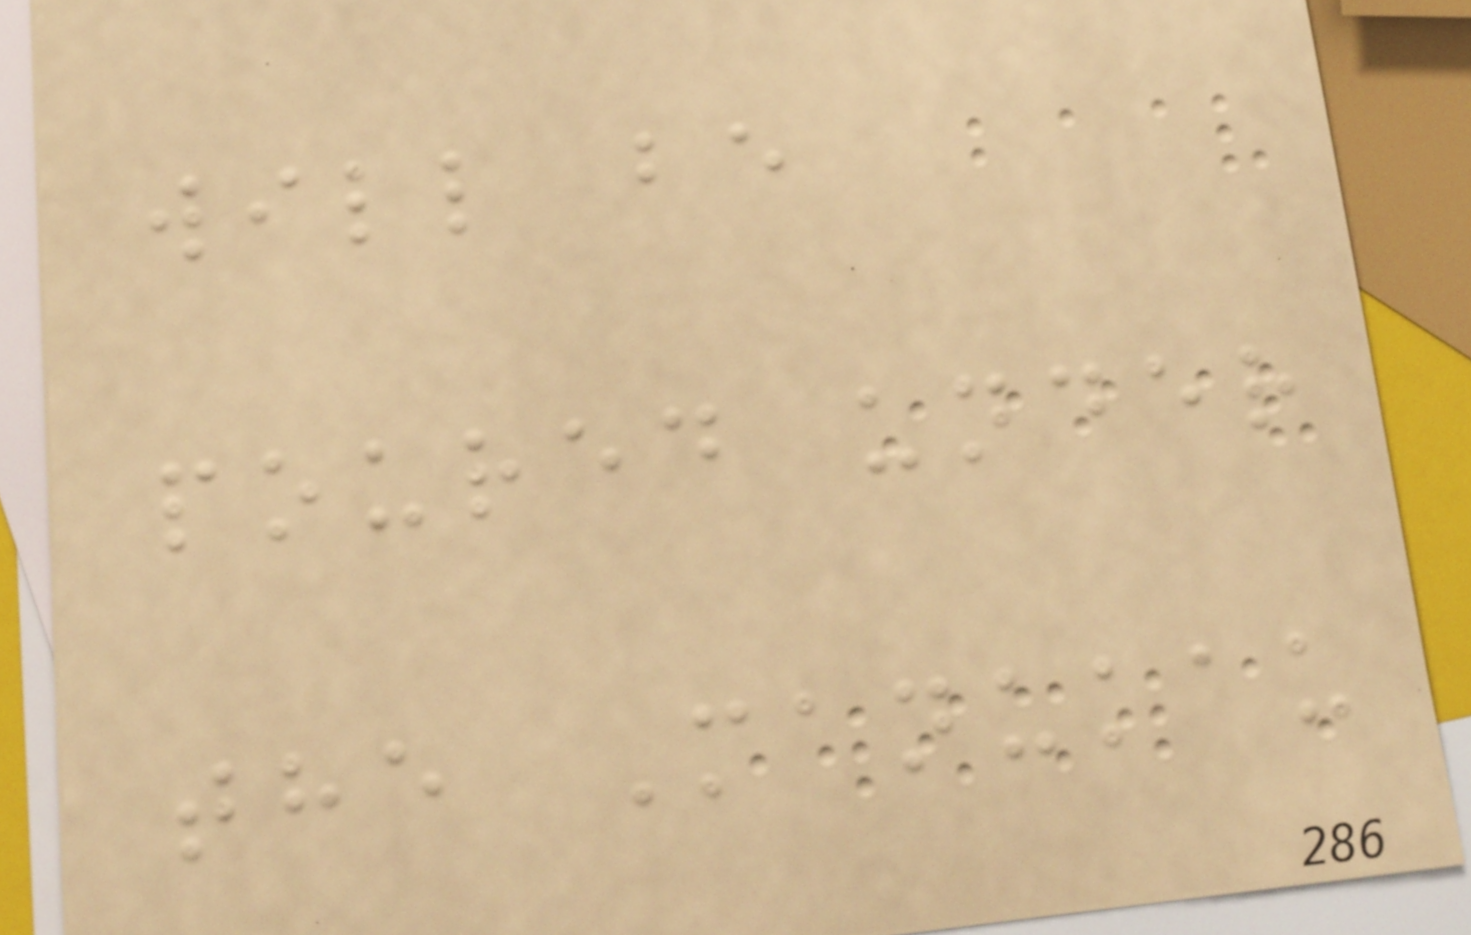will be
poured under
the Manukau
